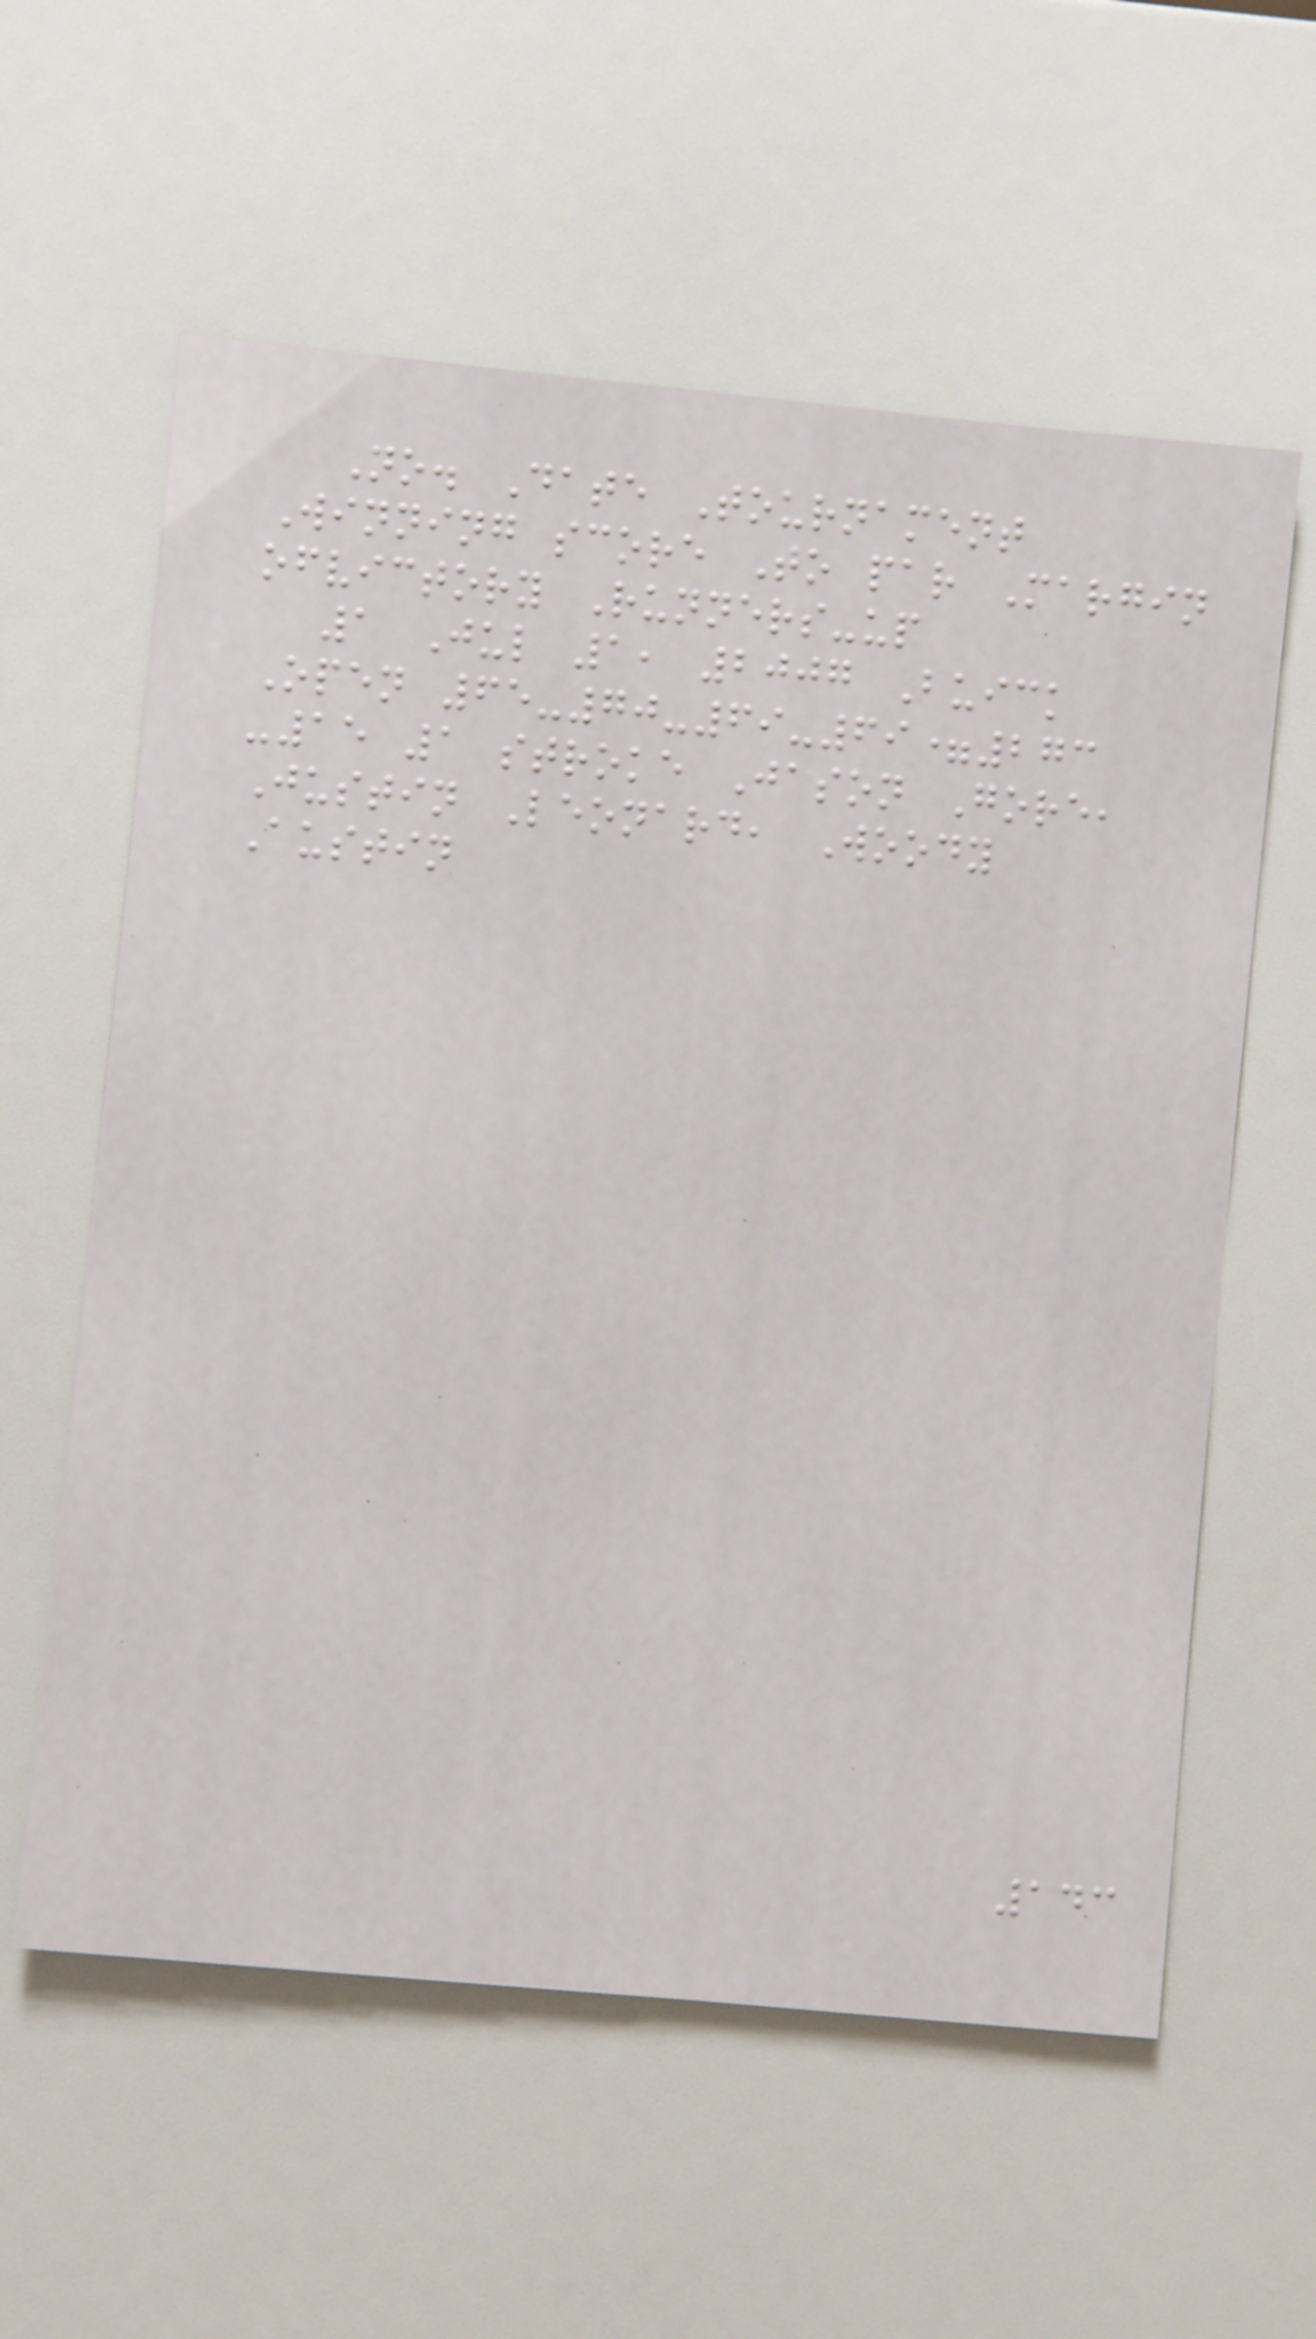No. Date Tournament
Winning score To par Margin
ofvictory Runners-up
1 Jul 1, 2007 Buick
Open 65-70-69-69=273
-15 1 stroke Jason Gore,
Justin Leonard, Woody
Austin
143
